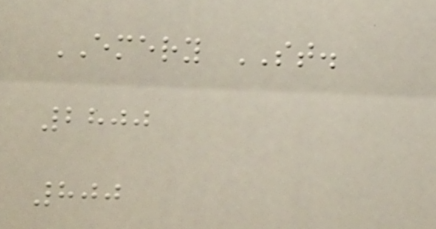EMERY ST.
2800
800
